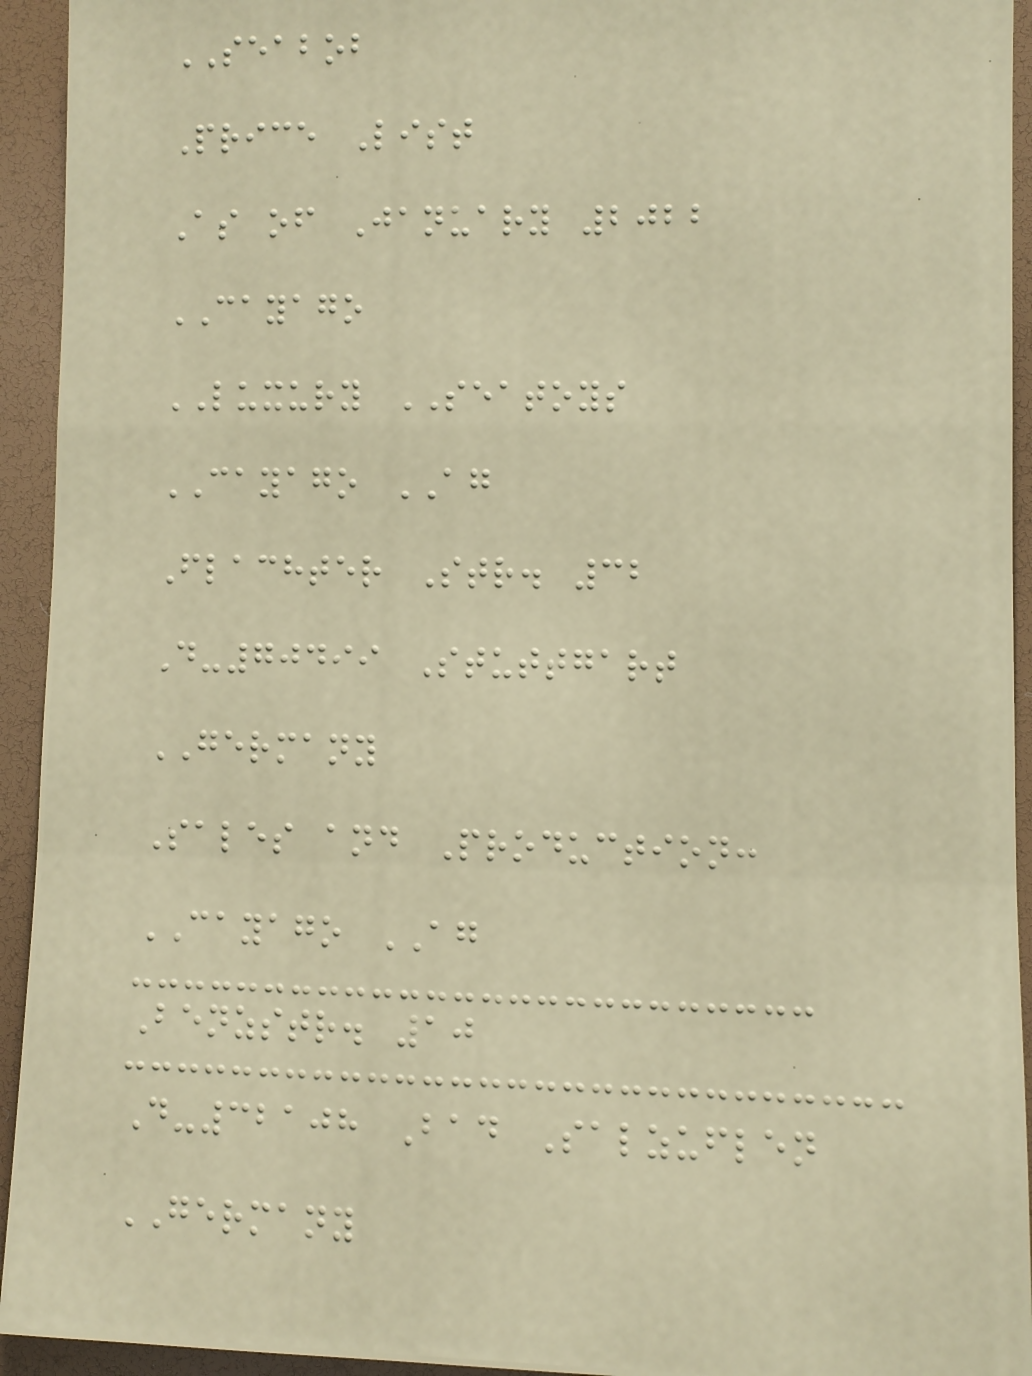SEABOB
Price List
As of January 2022
CAYAGO
LUXURY SEATOYS
CAYAGO AG
Flachter Str. 32
D-70499 Stuttgart
GERMANY
Sales and Production:
CAYAGO AG
Benzstr. 10
D-32108 Bad Salzuflen
GERMANY
